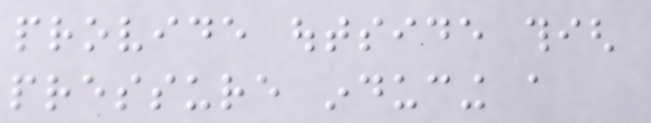provide outside thigh
pressure inducing a
